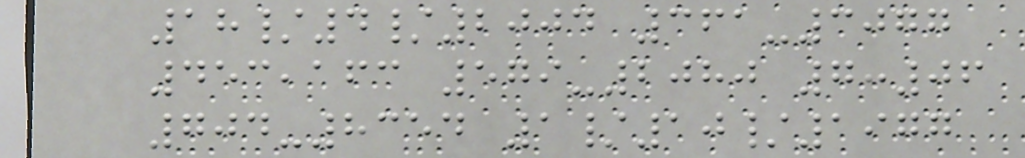18/4/2004 361-3077
453,163 579-2080 7:06
704-8354 1/10/1977
